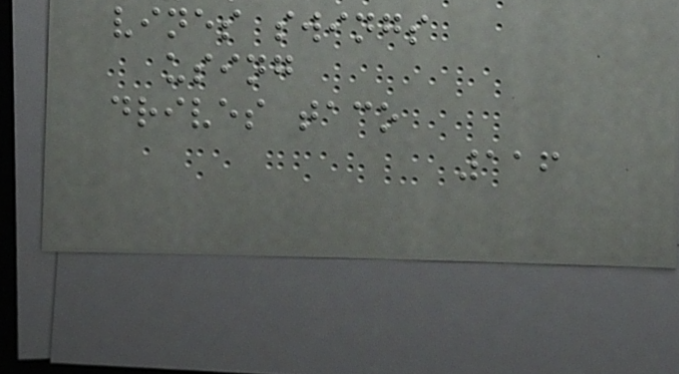vines swings
using
drives taco
116
